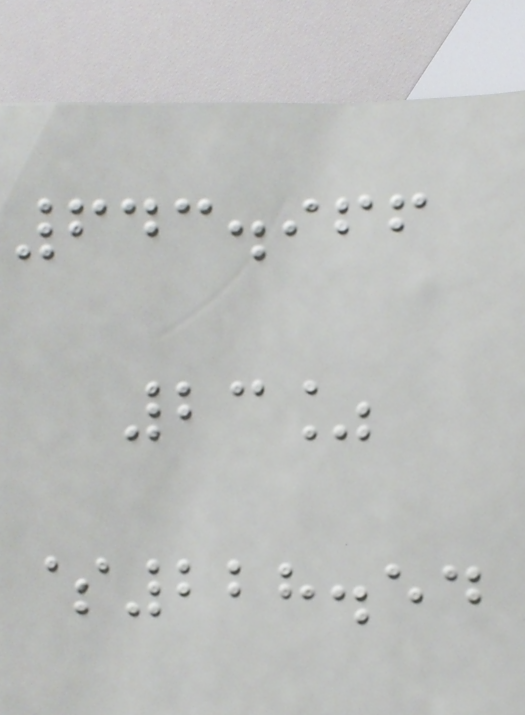643.966
23%
$228.54
